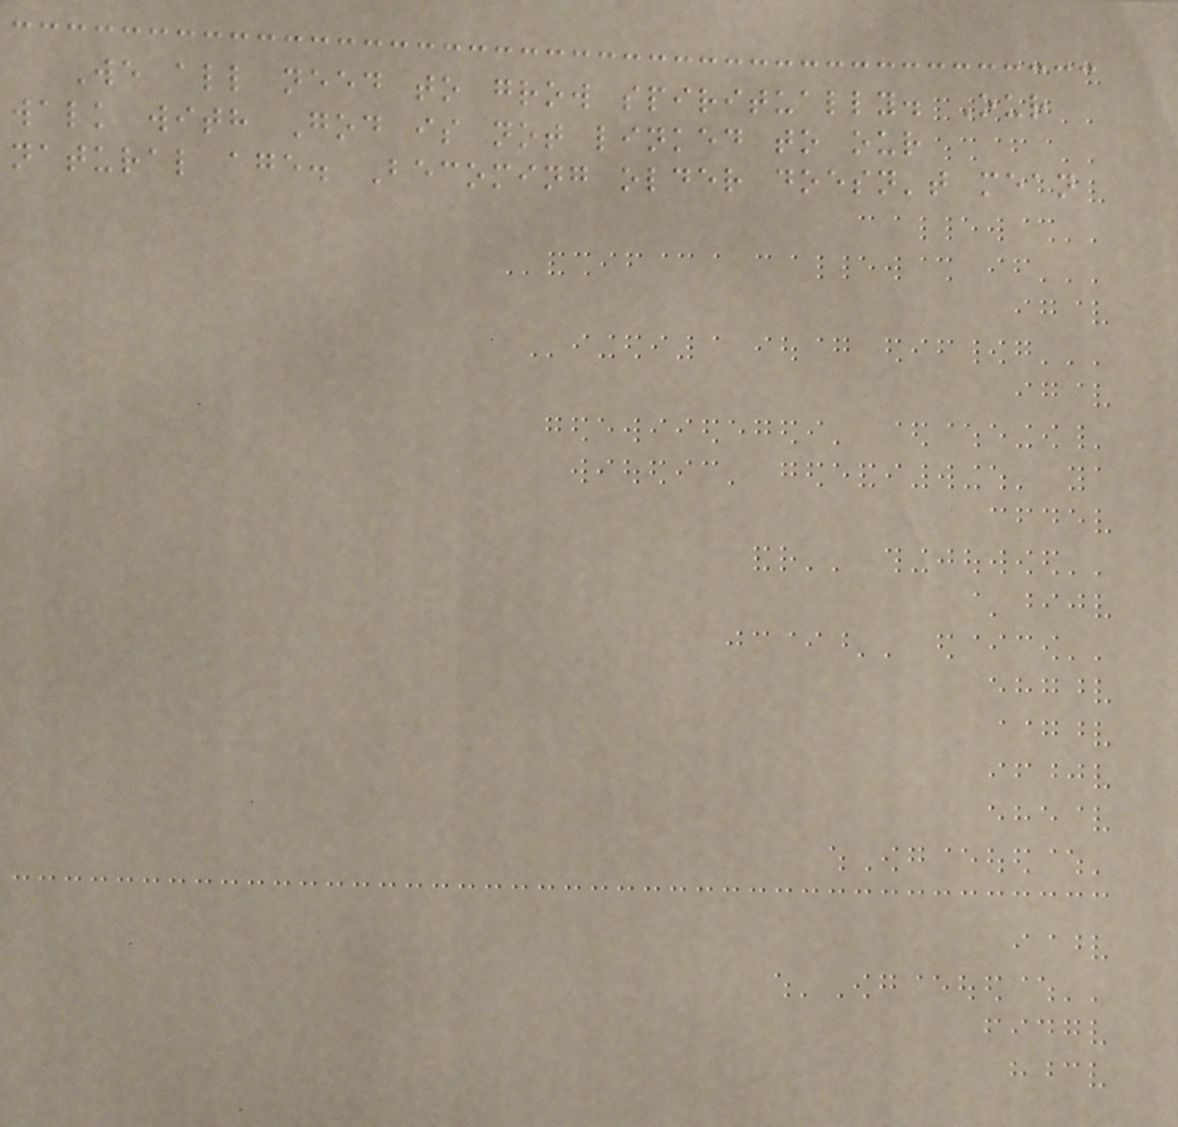We all need to grow spiritually. Our
walk with God is not linked to our
natural age. Becoming older doesn't mean
